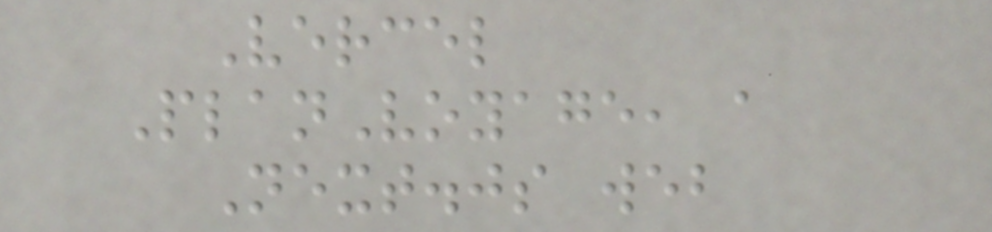Vercel
PlanVoyage, a
Next.js web
